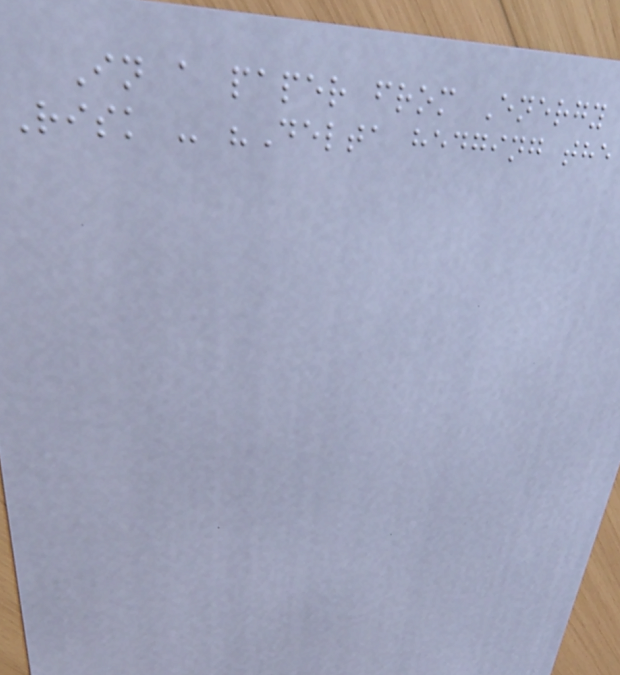In a paper from Energy
Risk - "Delta hedging the
